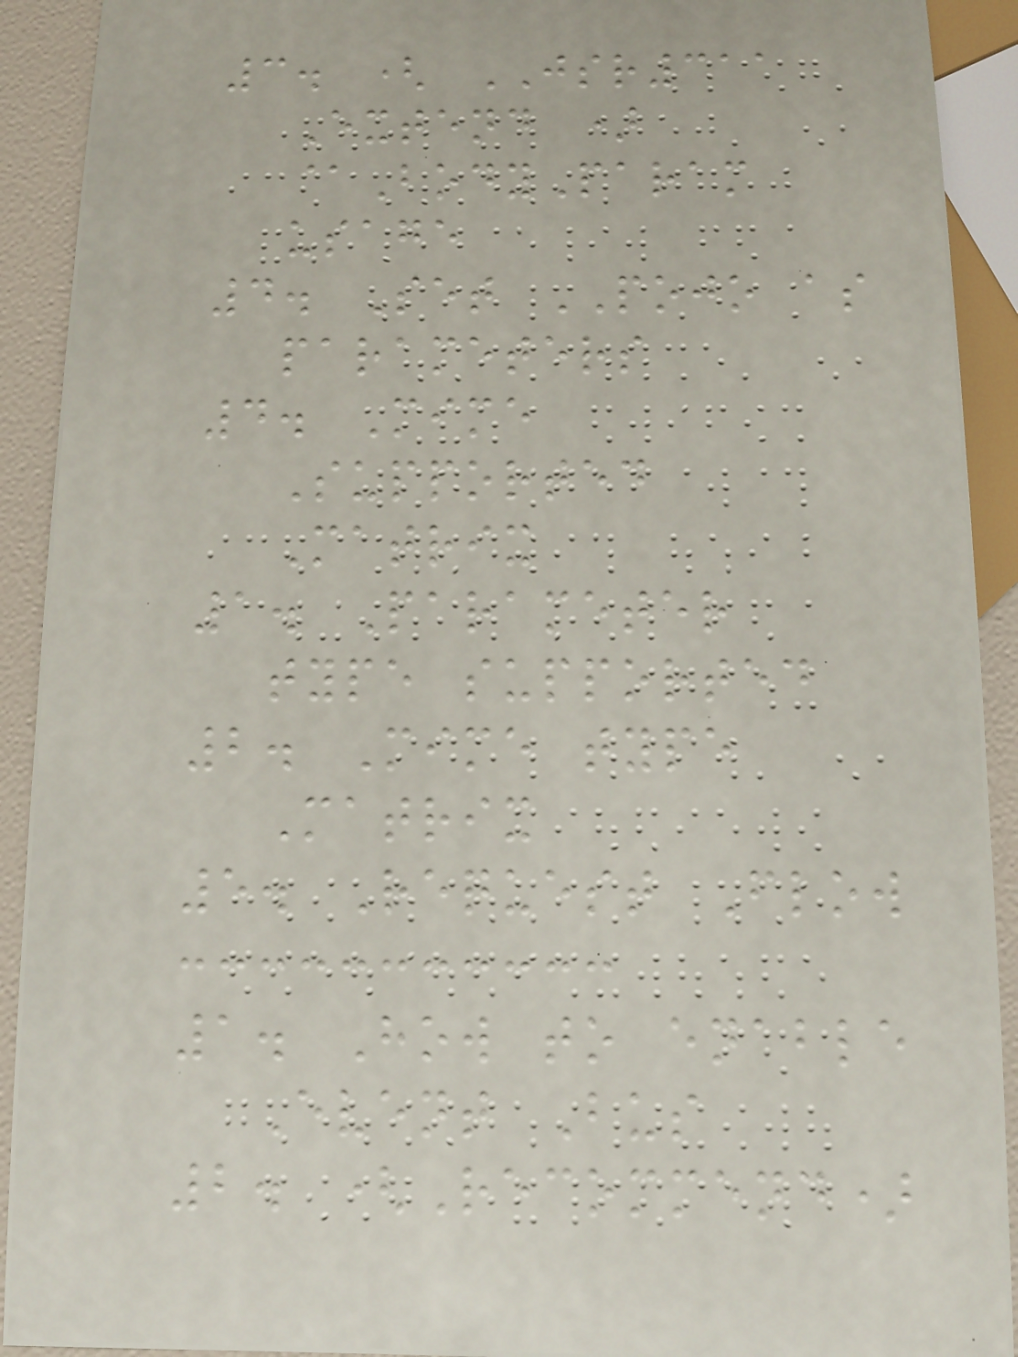3. ( JSR311
Extend )
@BodyParam
usage
4. Set POJO as
parameters
4. Mime
Supported
Matrix
1. Parameter
type supported
2. Mime type
Matrix
5. Request Flow
1. How to enable
Event Bus
2. (Recommend)
